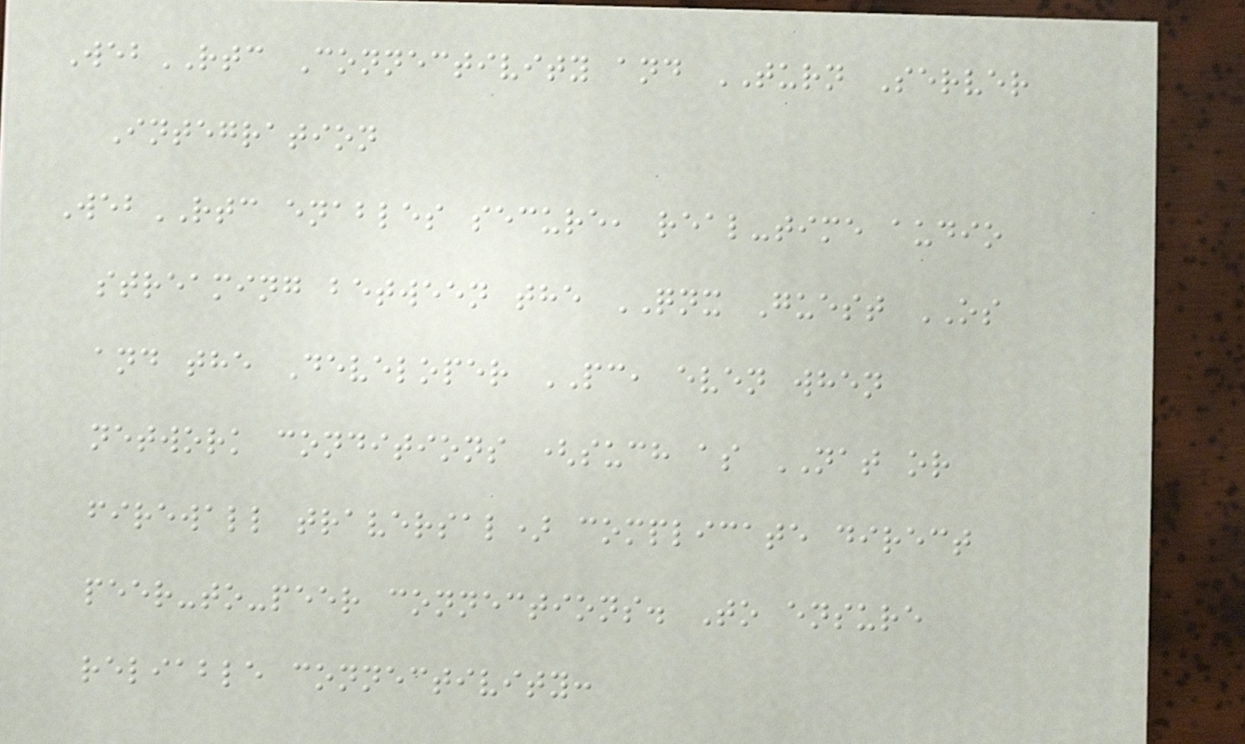WebRTC Connectivity and TURN Server
Integration
WebRTC enables secure, real-time audio
streaming between the QNX Guest OS
and the Developer PC, even when
network conditions (such as NAT or
firewall traversal) complicate direct
peer-to-peer connections. To ensure
reliable connectivity:
